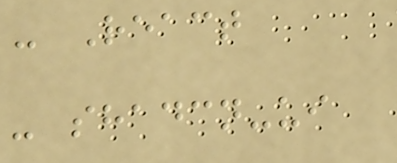- React
- shadcn-ui
